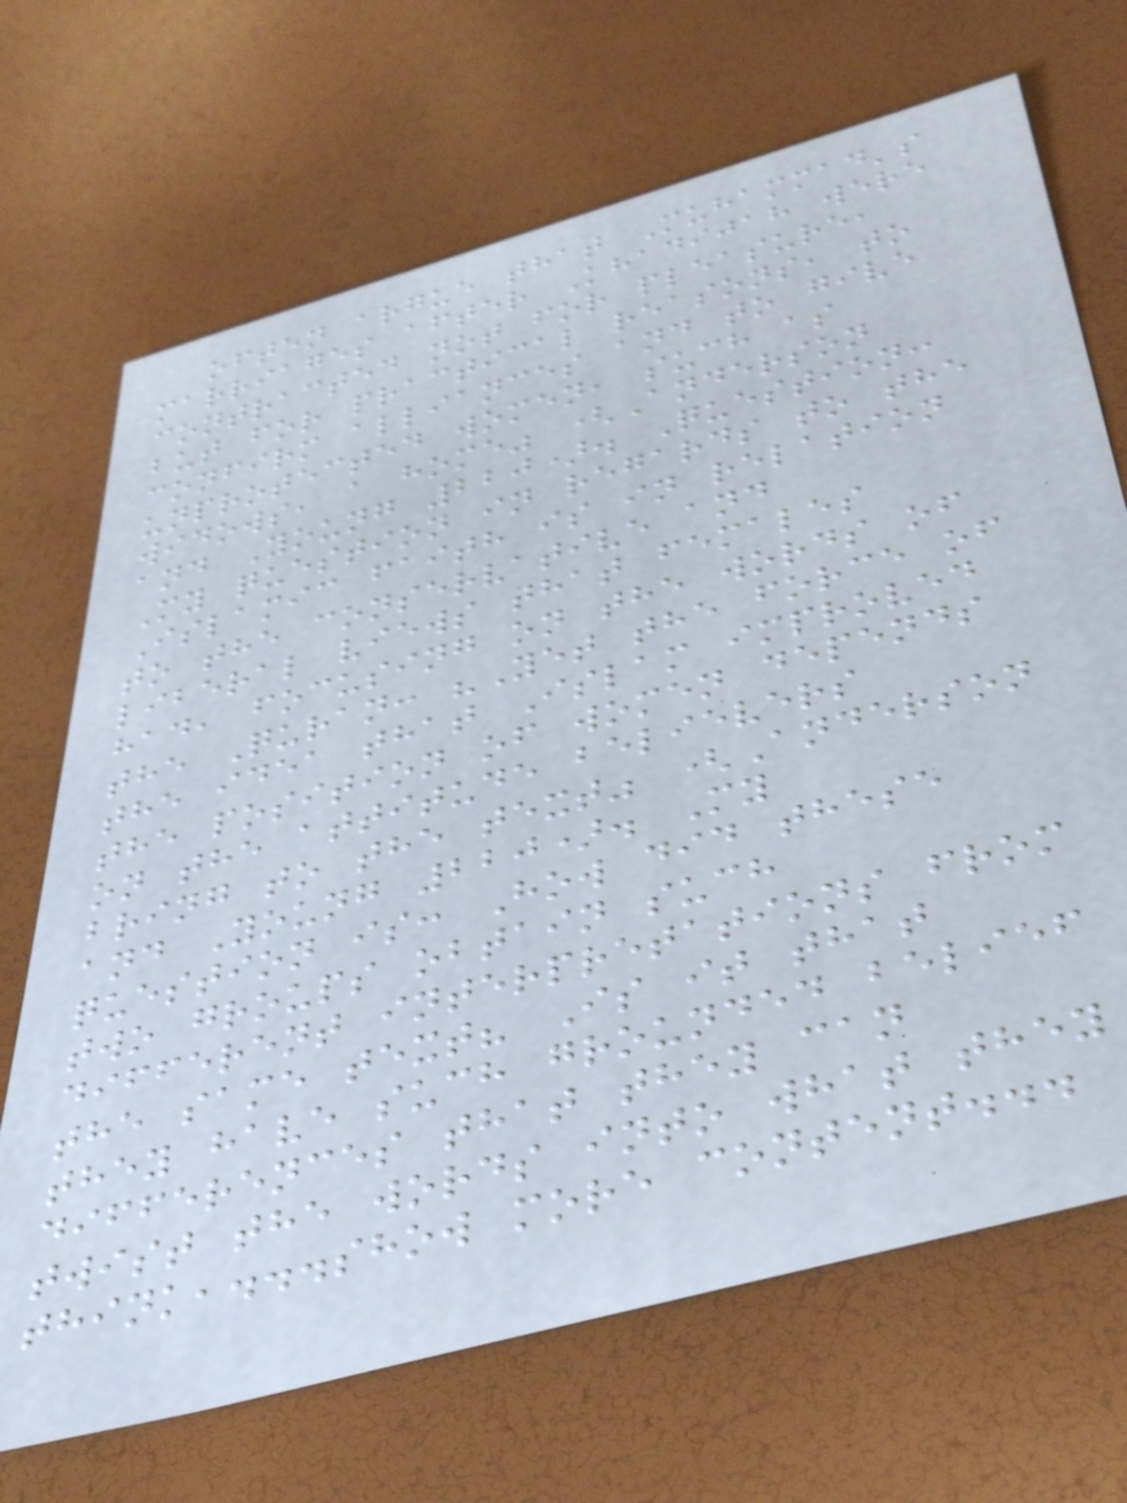often argue that Muhammad's
marriages after Khadijah were
contracted not for pleasure,
but for practical reasons, to
confirm alliances and to give
unprotected women, such as
widows, a home" (Anderson
and Young 220). Question:
My question in regards to the
Islamic faith is in relation
to the conservative and
liberal views that females
had, focusing on the words of
the Quran: "Yet the force of
the idea that Islam improved
the position of women depends
on the attitude believers
bring to the text" (Anderson
and Young 220). My
question is: How did these
two groups obtain such
different interpretations from
the same text? Is it that
they have such grounded belief
differences that they can
twist the words into what they
think,...show more content...
